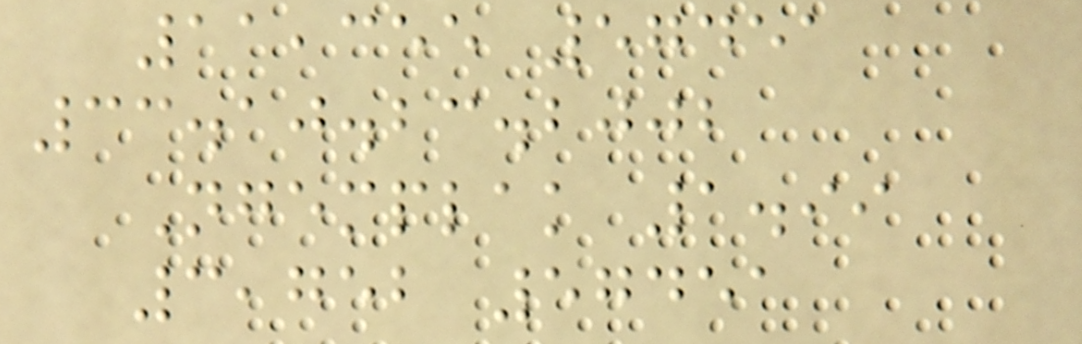11,355 57451
33.10.23.2002
Ngemplak 1.99
3,752 57451
